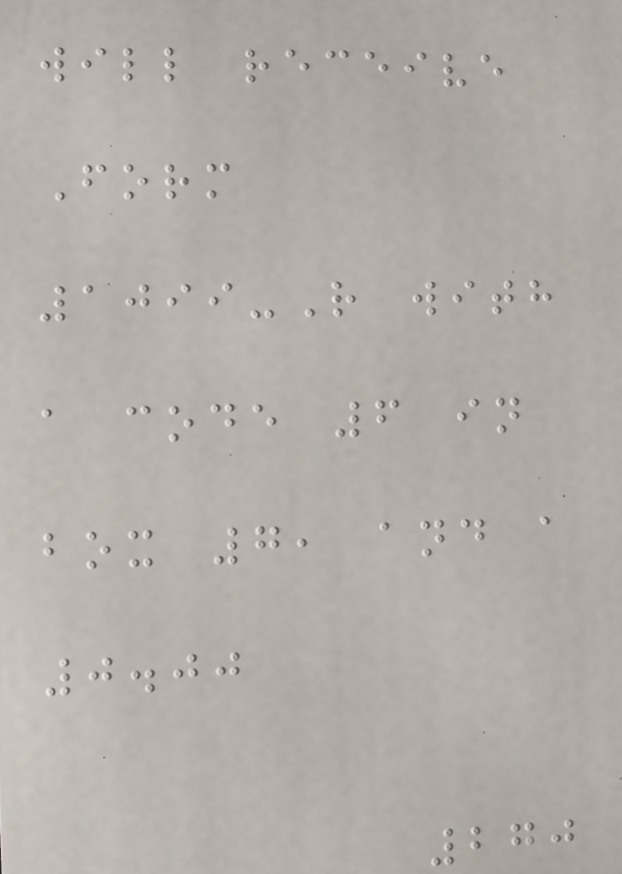will receive
Form
1099-R with
a code 6 in
box 7, and a
0.00
270
